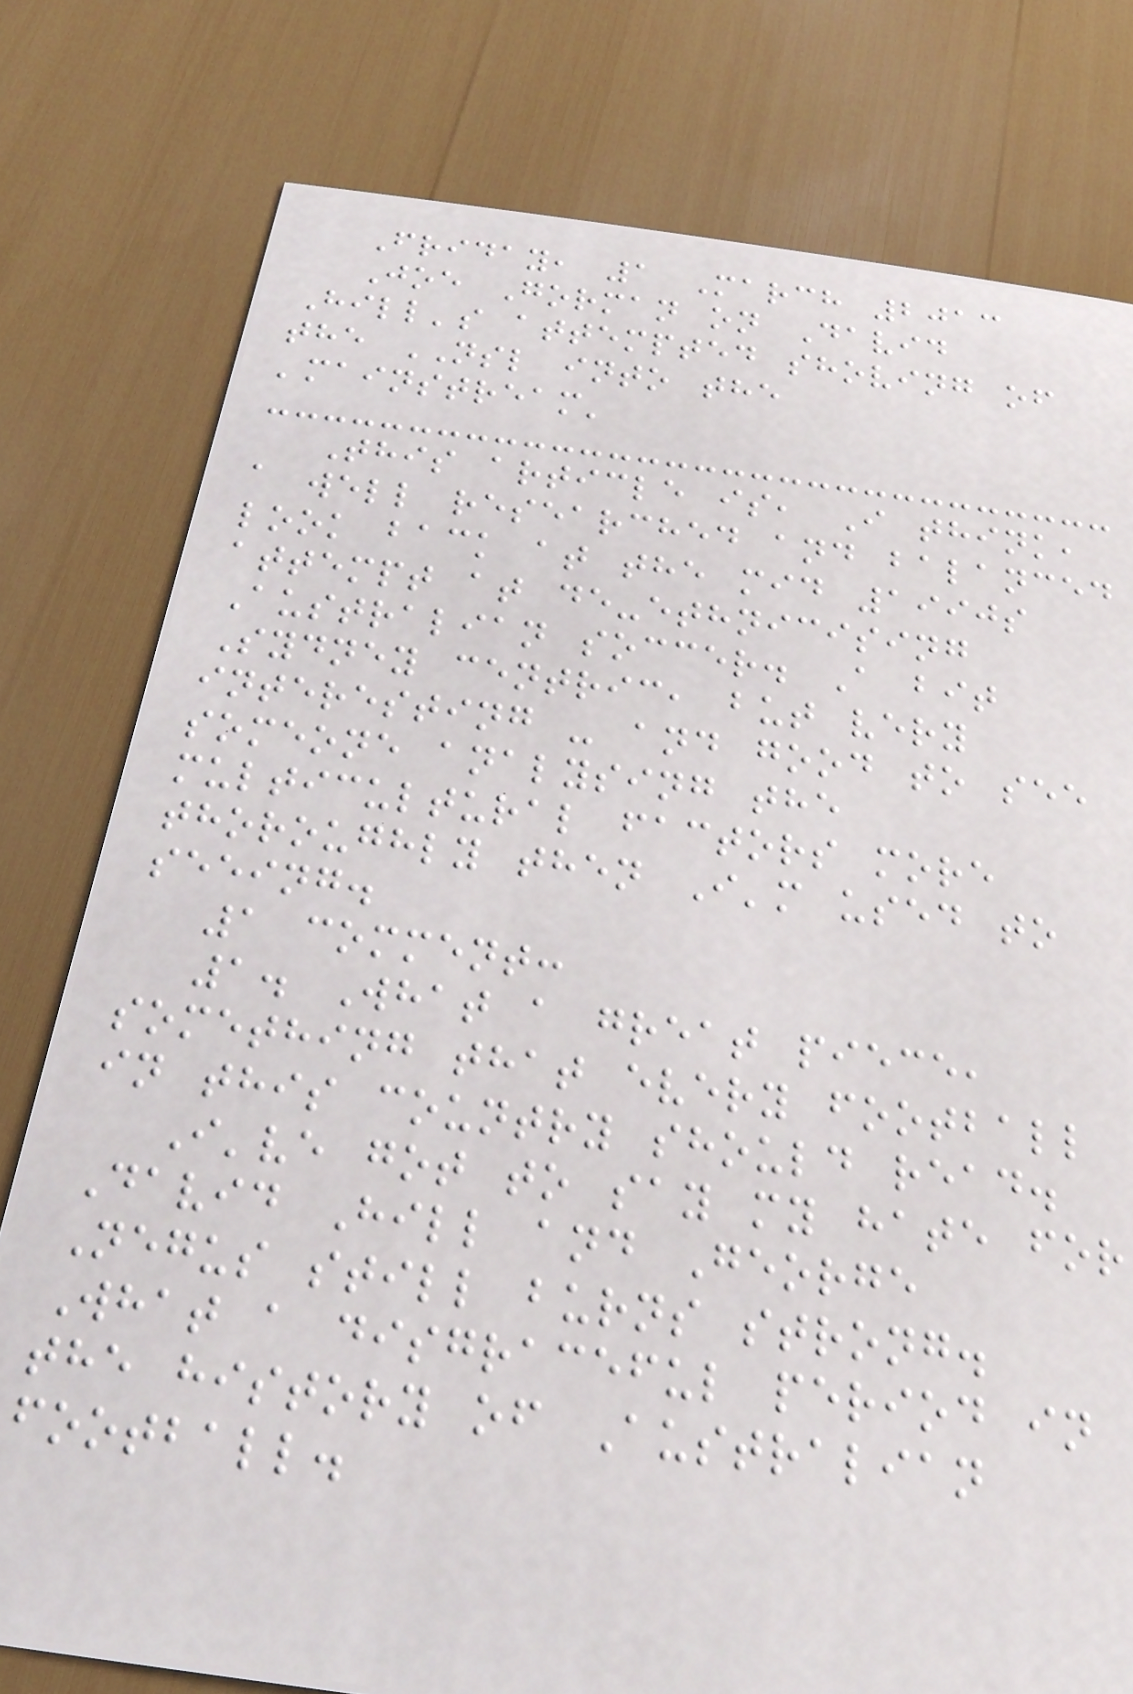Friday, 1 March 2013
Joe Gorman on David
Hill's attempted shoving of
the NSL into the
'mainstream'
This article is, I think,
a well researched and balanced
look back at the mid 1990s
attempt at de-ethnicising
Australian soccer. A bit
Sydney centric, but very
interesting - and good to see
someone analysing the
multicultural factors more
thoroughly then I'm used to
seeing.
1 comment:
1. What a great piece,
something that every football
in this country should read.
I've got to say my hate for
David Hill and George
Negus still burns strong.
What a disgraceful period in
the history of Australian
football.
